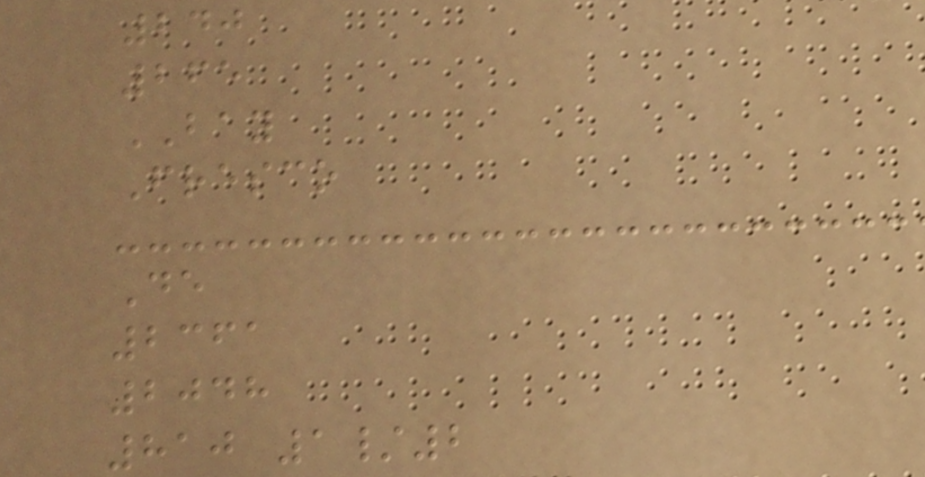240
265
BAY
Fresco
De
2361
2048
810 1/2
